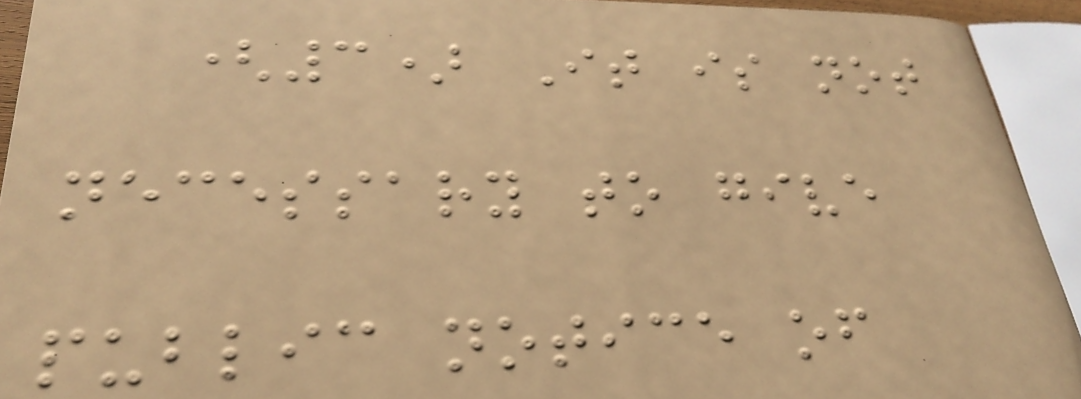(3) It is not
necessary to give
public notice of
